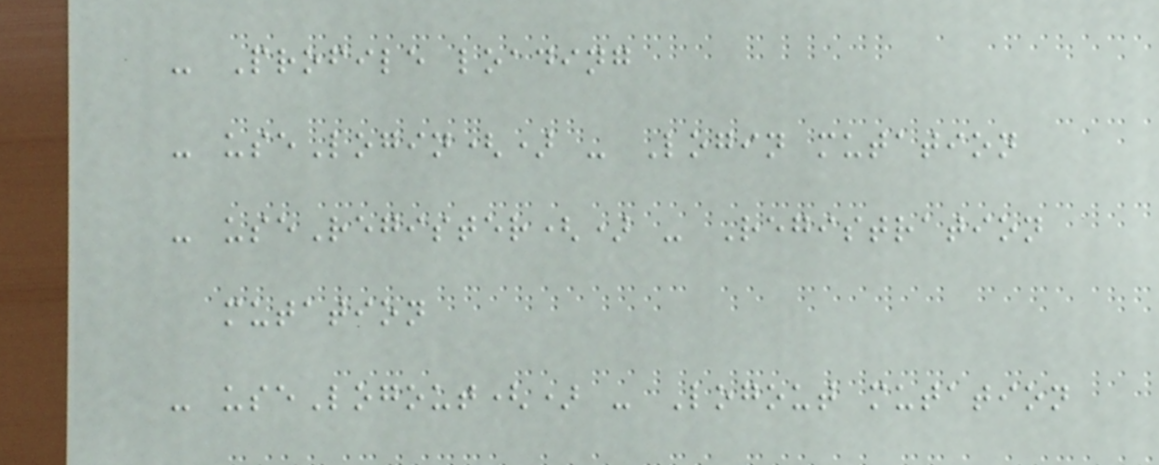- Profile loading
- useLogin() - Login mutation
- useRegister() - Registration
mutation
- useLogout() - Logout mutation
